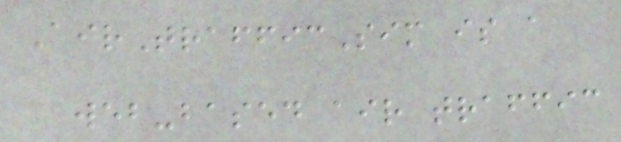AirTrafficSim is a
web-based air traffic
